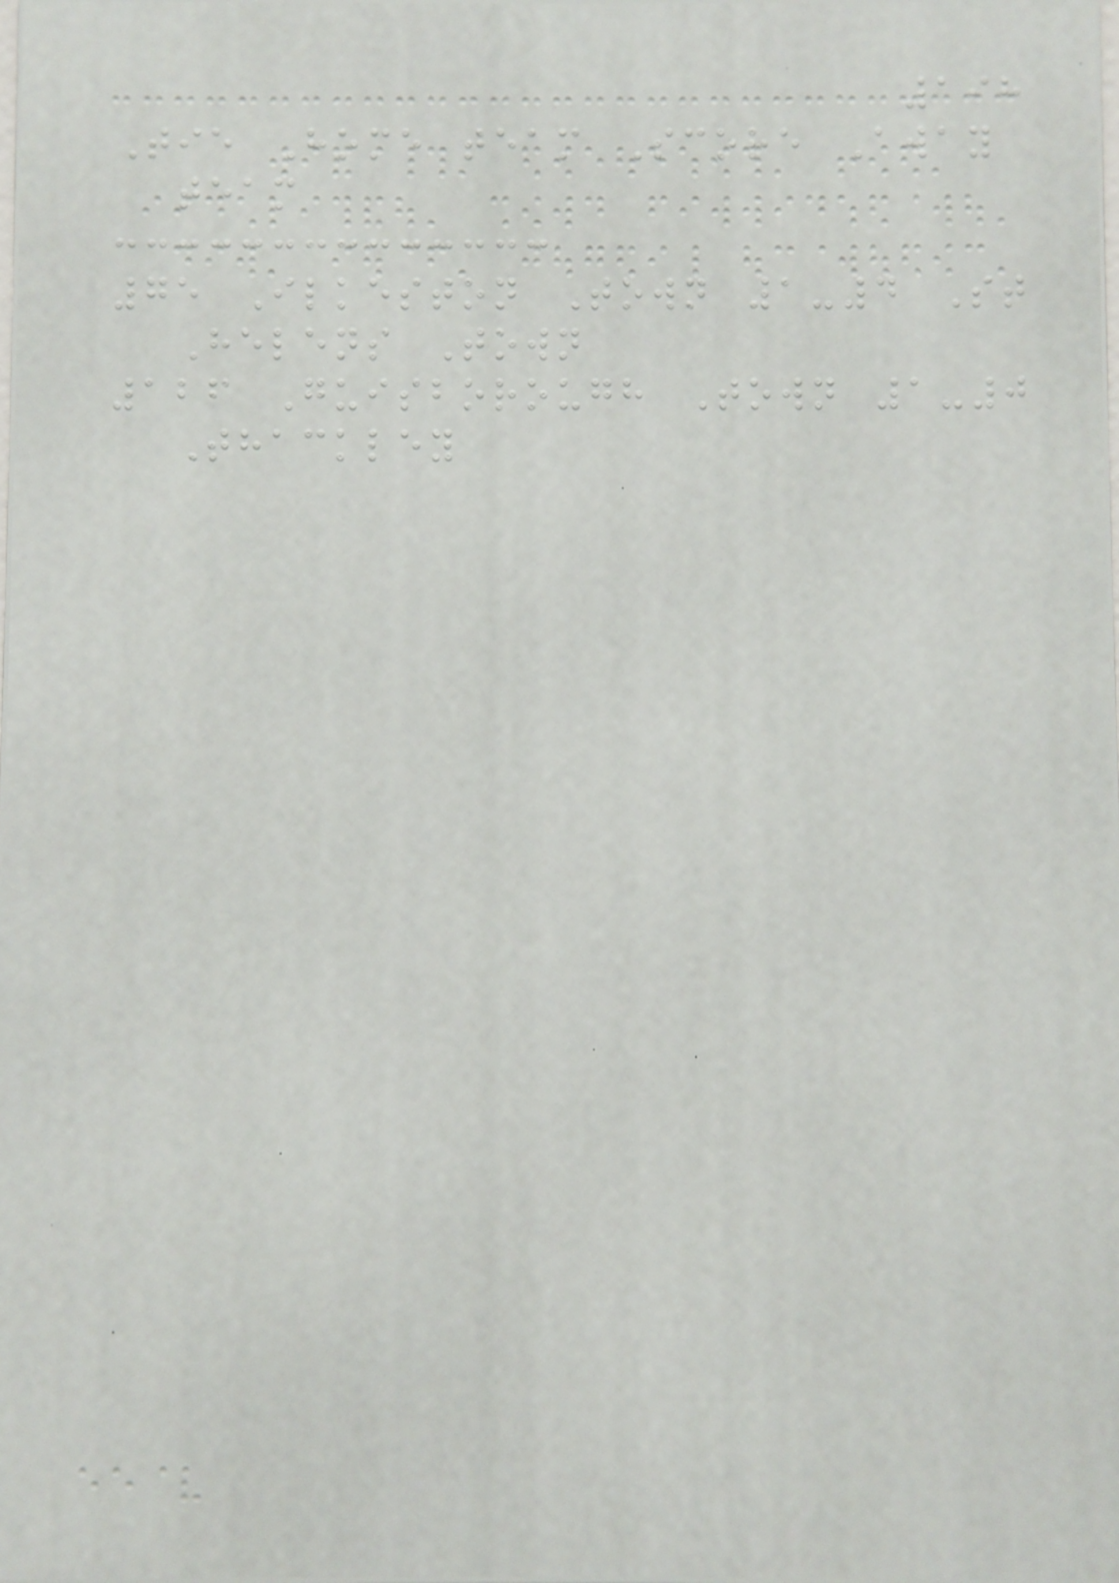198
Tie Home team Score Away
team
75 Ilkeston Town 1-4 St
Helens Town
126 Guisborough Town 1-0
Thackley
